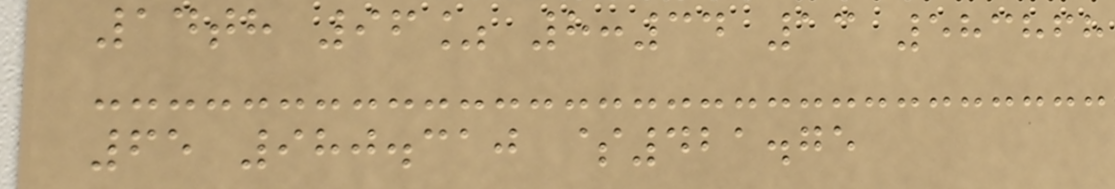14th 96% 8:34 13 583868
65 980.310 $421.75
